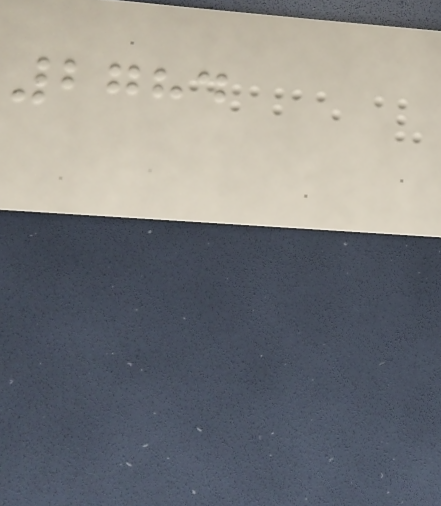2784
